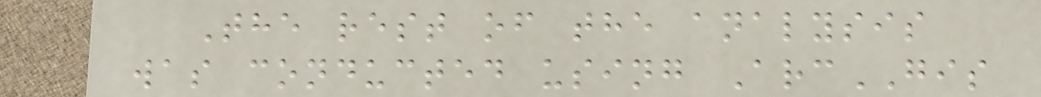The rest of the analysis
was conducted using ArcGIS
